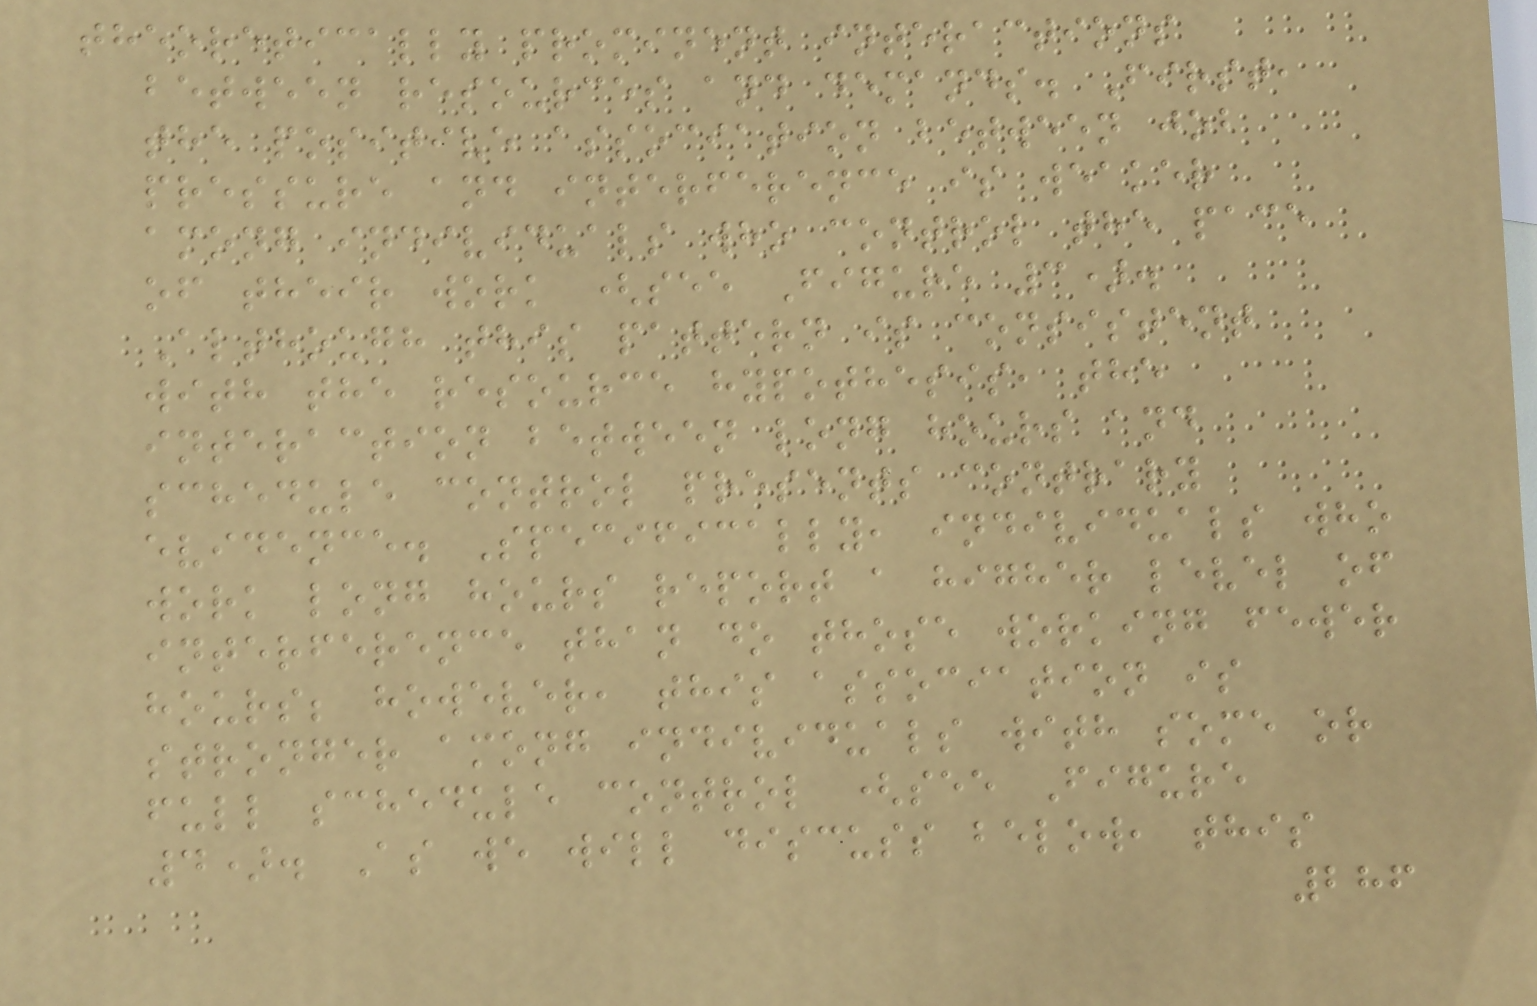theoretically prominent interactions
between resources and demands. First,
the positive association between job
pressure and interference is weaker
among individuals who control the pace
of their work (see Figure 3).
Although this pattern is consistent
with the resource hypothesis, the
interaction between long hours and
schedule control presents contrary
evidence. Specifically, individuals who
work long hours report a higher level of
interference than do those working fewer
hours; however, this association is
stronger among individuals with some or
full schedule control (see Figure
4). As we will discuss below, this
286
